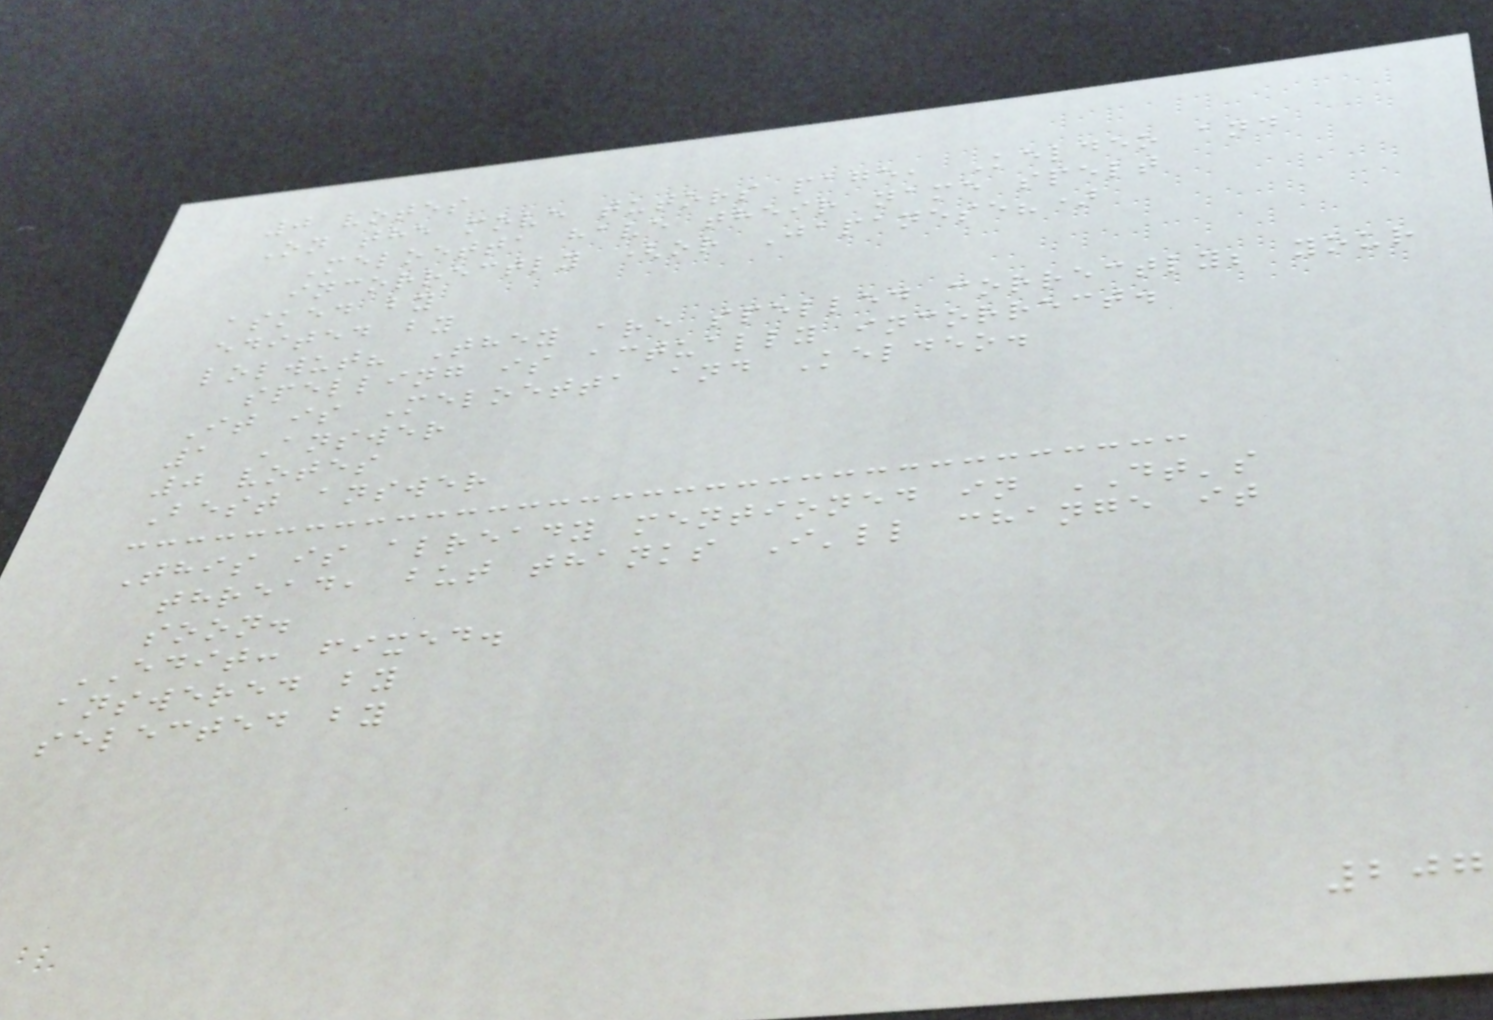0 votes
On the move tutors page, Keldeo and
Meloetta have their name spelt
incorrectly (or Japanese?)
asked by
edited by
lolwut? They are spelled correctly; your
spelling is actually incorrect.
It is Meloetta and Keldeo.
1 Answer
0 votes
Best answer
This is already mentioned in DT's
thread, but thanks I'll change it
soon.
EDIT: fixed.
answered by
selected by
207
